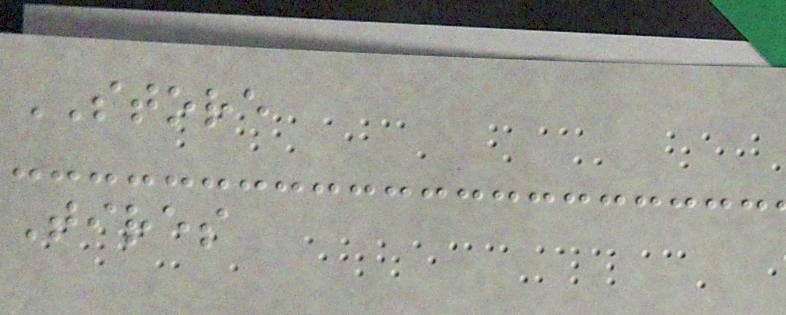STORE
Tires
